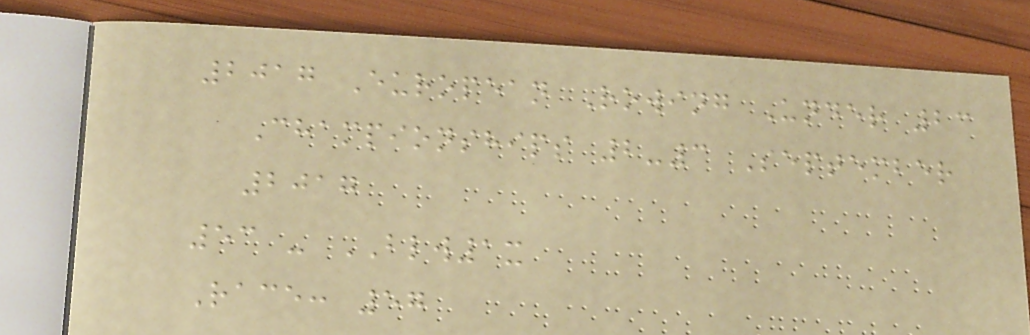2017 European Rowing Under 23
Championships 2-3 September
2017
53 - BLW1x
Race: 57
